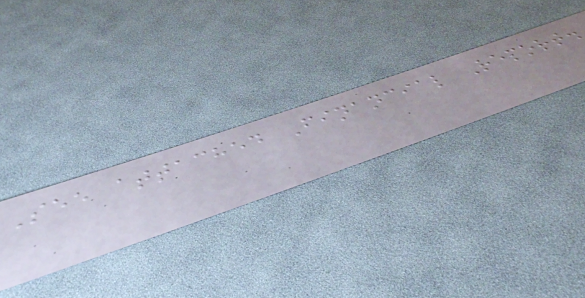See attached Financial Report.
